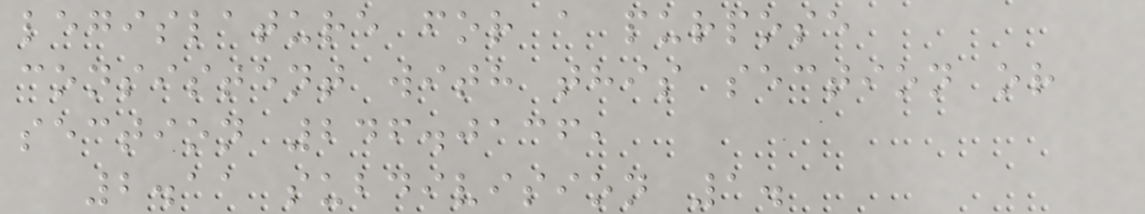legislature for a purpose
consistent with this section or
section 246.0136,
2.11 subdivision 1.
